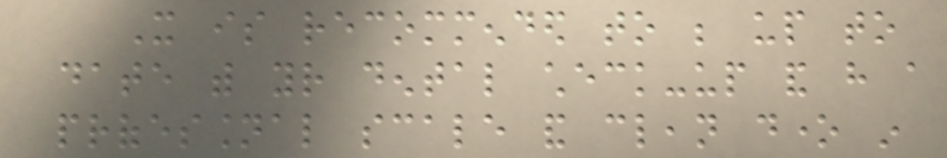It is recommended to be up to
date with your dental check-up and have a
professional scale and clean done in
